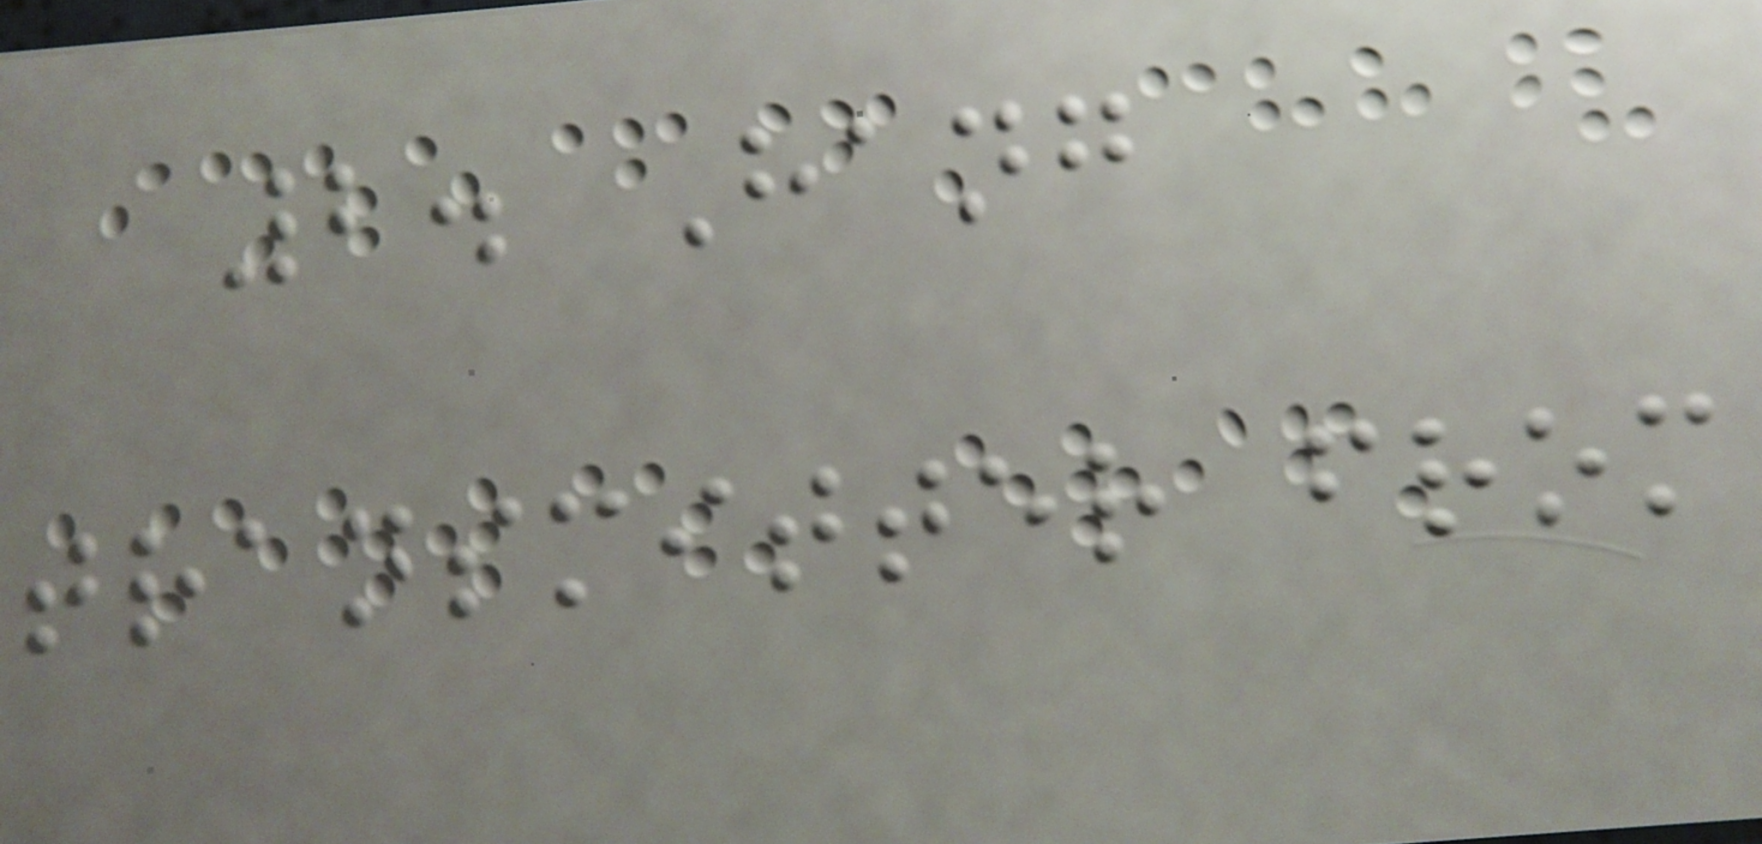2. Hang
transmitter from
